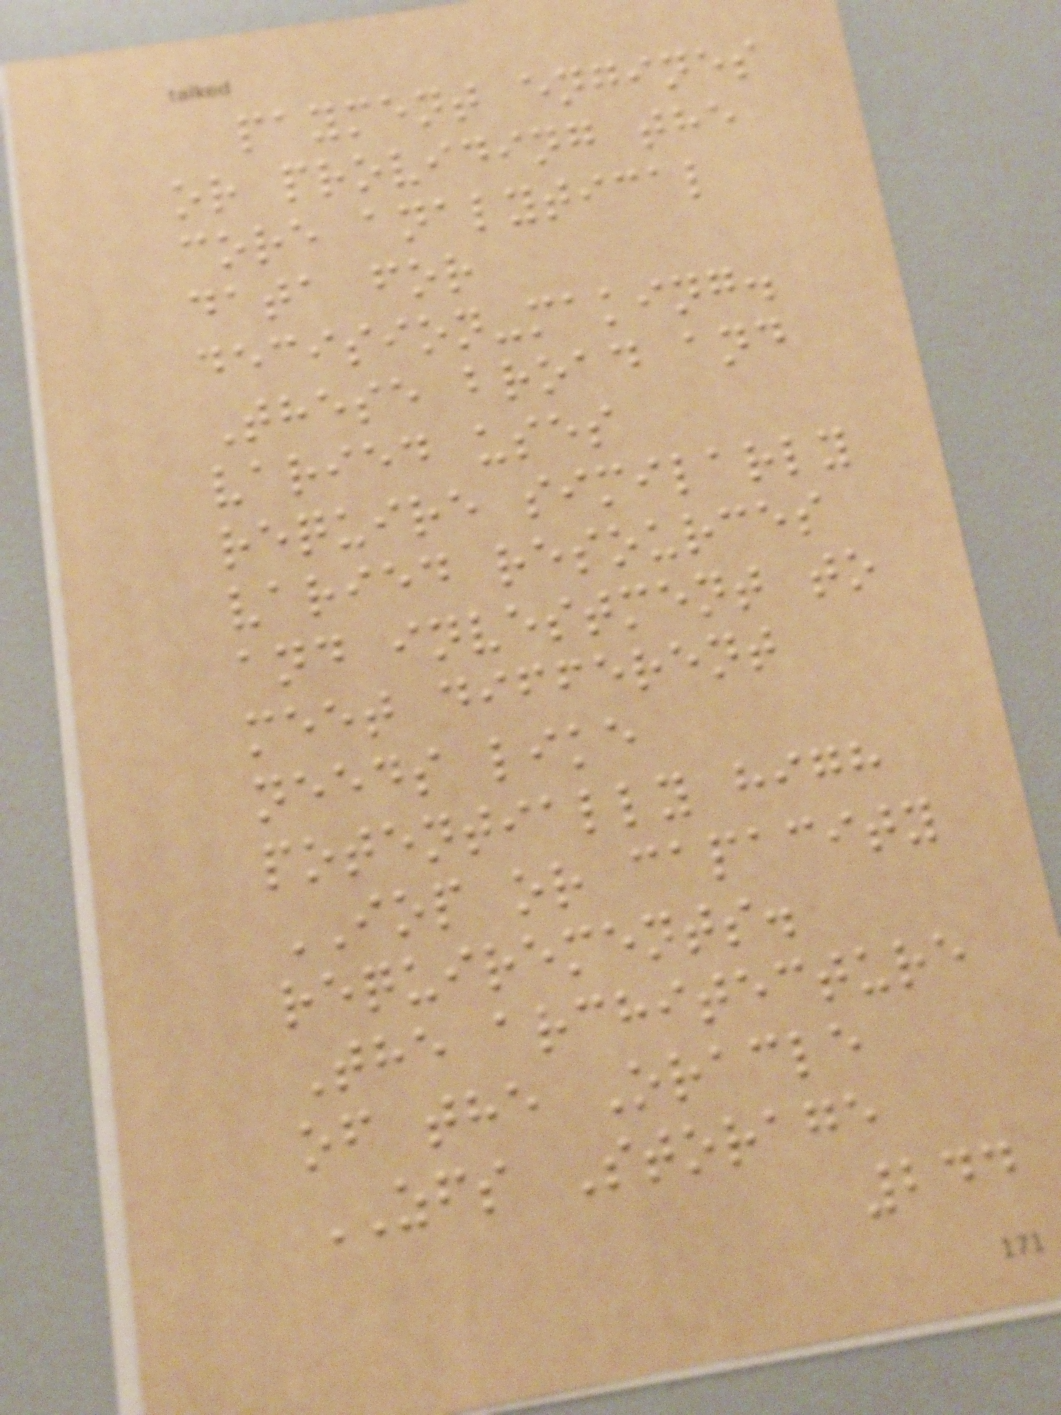payment engines
or providing the
core analytical
data for
decision-making.
These broad and
varied uses
require similarly
varied resources
and investment to
meet different
needs like
potentially high
IOP or capacity
requirements.
The architecture
of the Oracle
ZFS Storage
244
